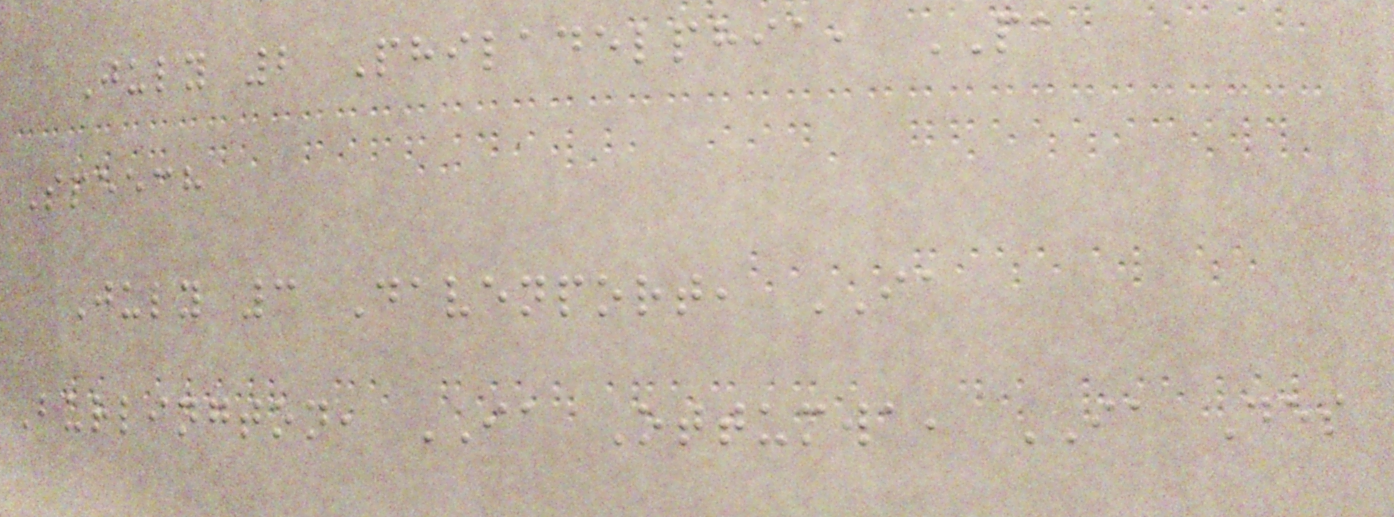July 2 Philadelphia, PA
Speech
July 3 Davenport, IA
Burlington, IA Ottumwa, IA Des
